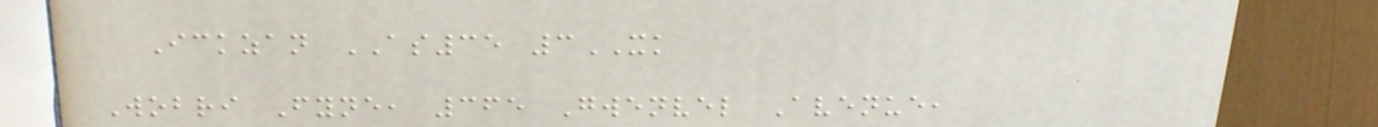Ickzan AS35 3XK
Wobri Fyne, 365 Gwenvel Avenue,
